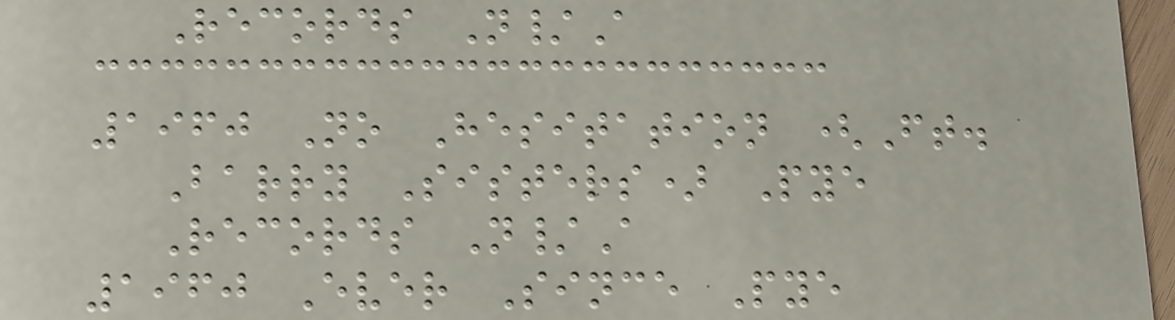Records N/A
1960 No Hesitation (Ft.
Barry Sisters) Pye
Records N/A
1960 Ever Since Pye
